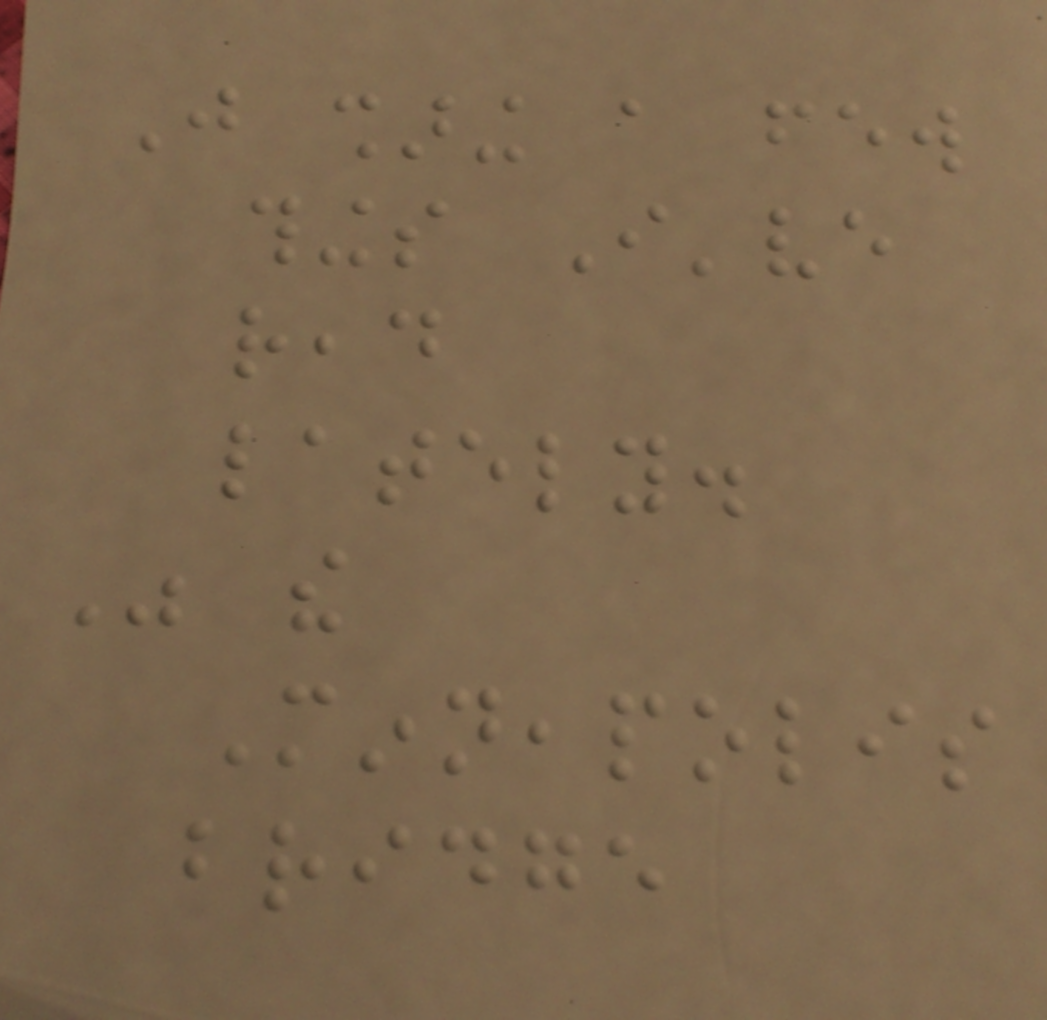Just sharing a few
things I've
read
lately.
Was the
Minneapolis
bridge
